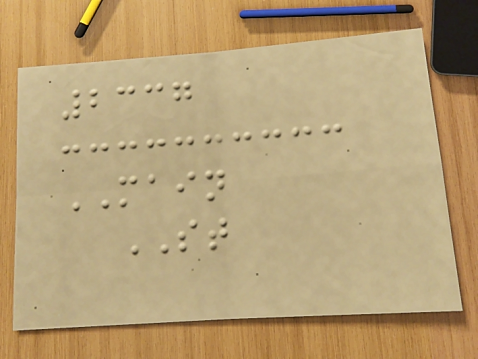2337
MAIN
ST
